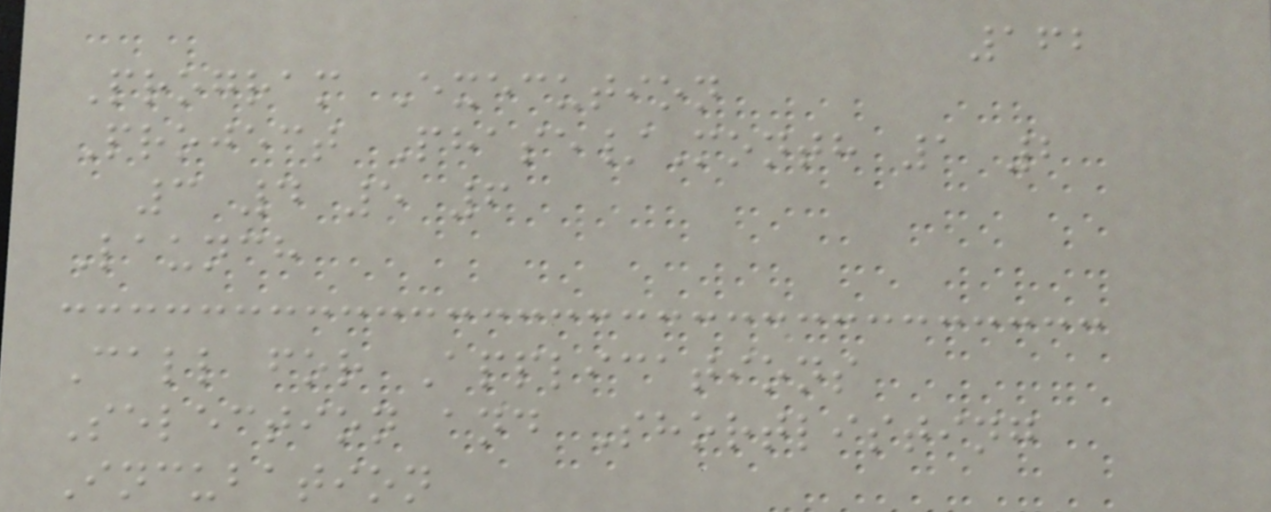162
Program Execution
Project Phase/Month 1 2
3 4 5 6
Launch
Call for Applications
Selection and Shortlisting
Incubation
